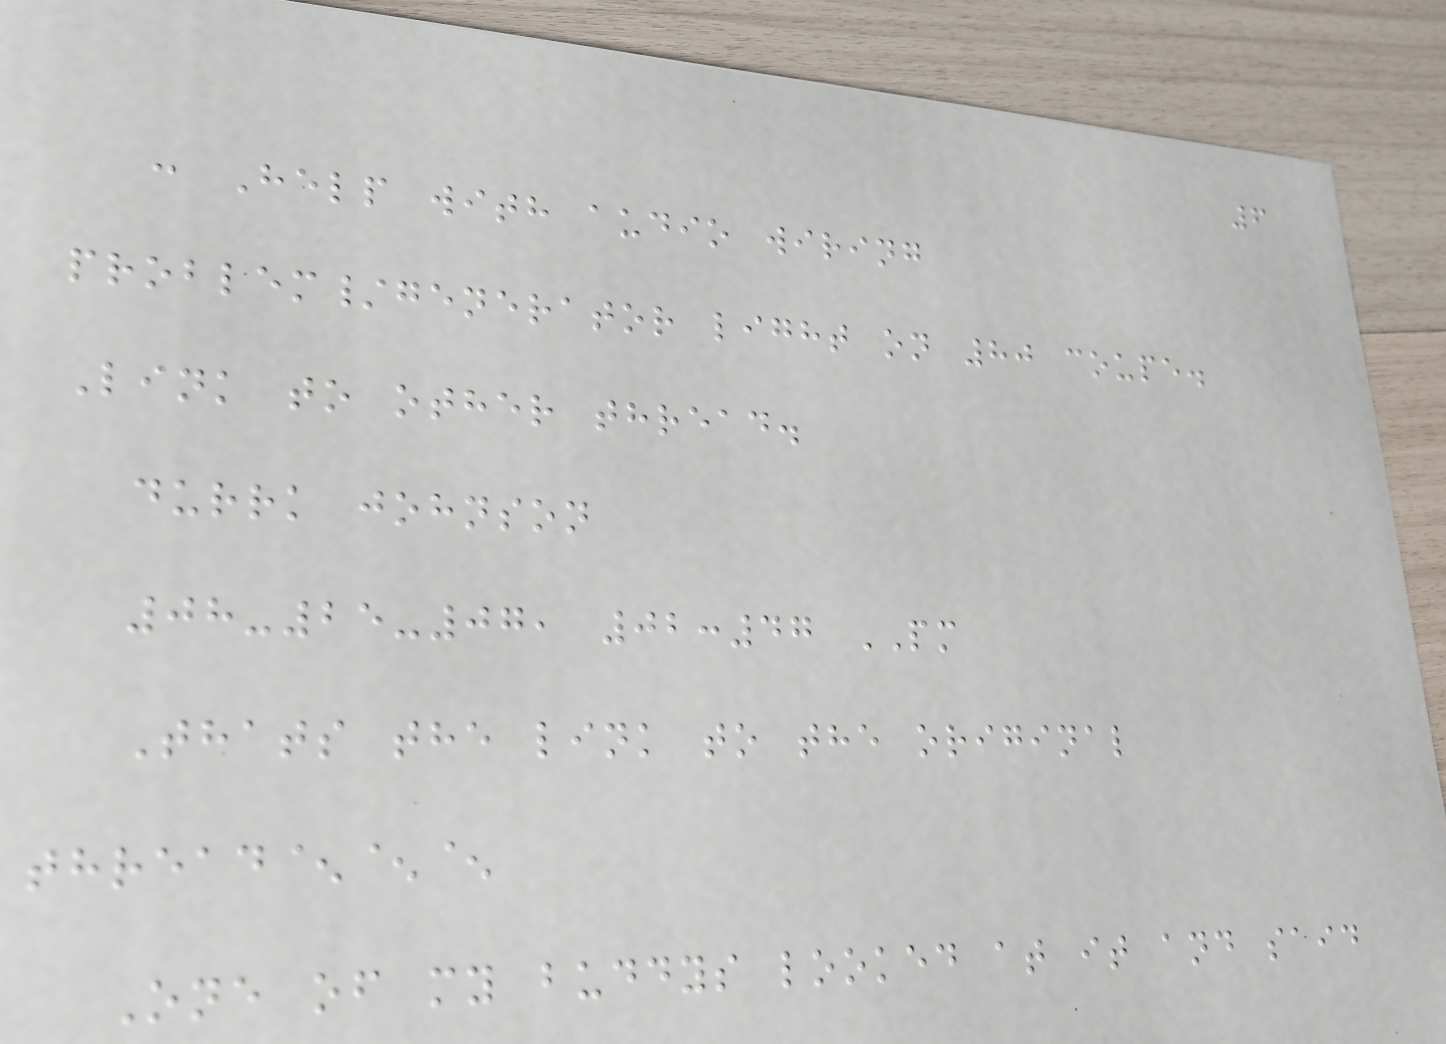6
: Help with audio wiring
problem/generator light on 80 coupe.
Link to other thread.
durrk johnson
08-25-07, 02:47 PM
Thats the link to the original
thread^^^
One of my buddys looked at it and said
